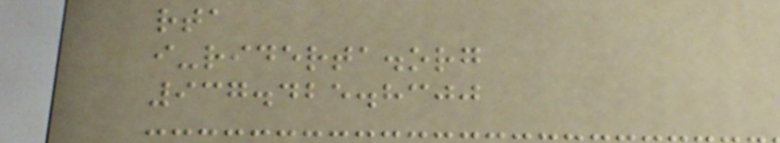rta
i-riderta.org
937.425.8300
